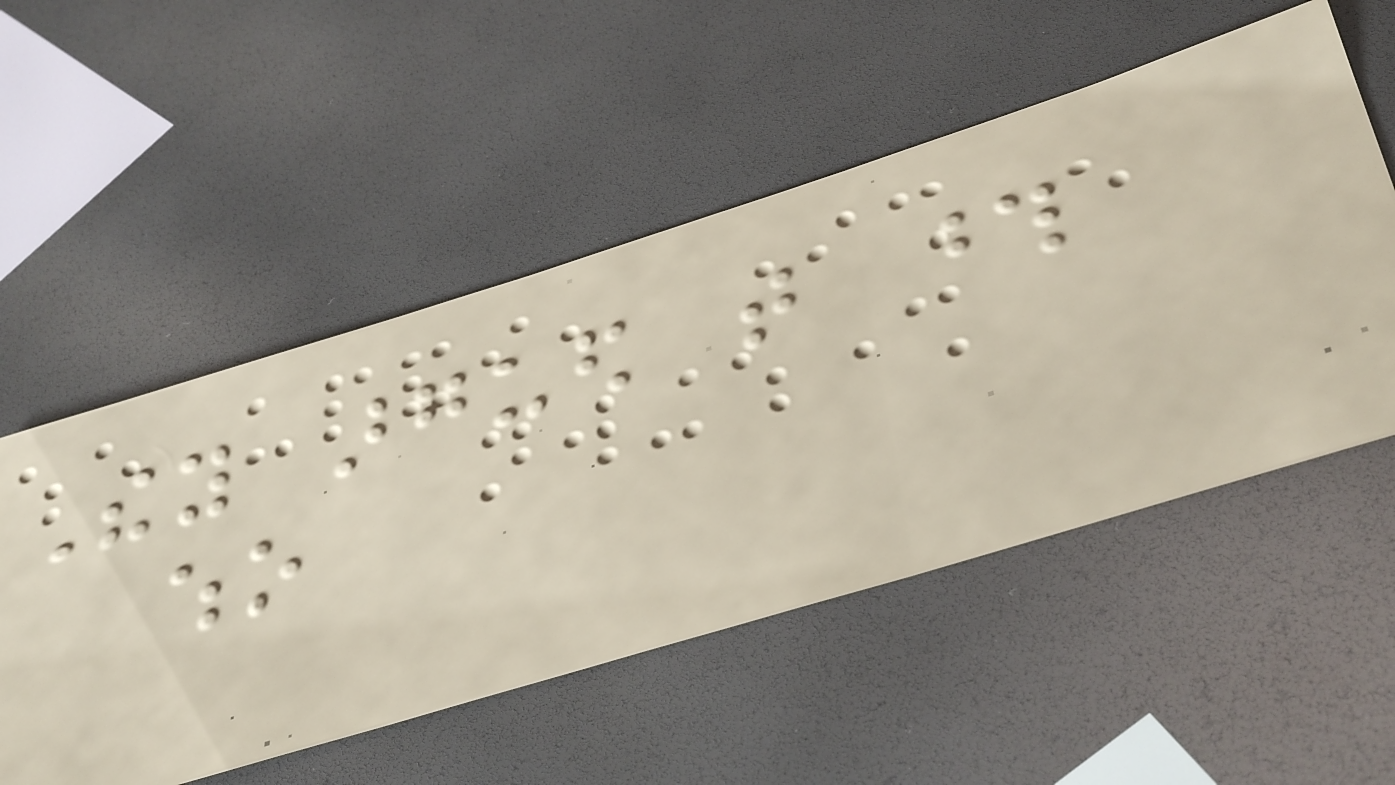They argued that those
who
